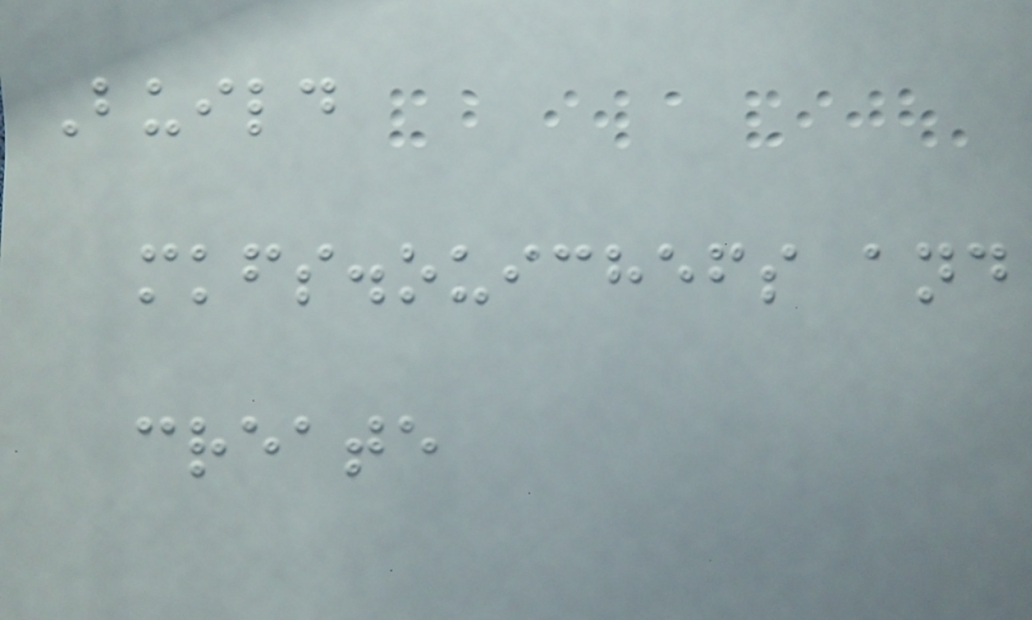Build
mkfs.ouichefs and
create
